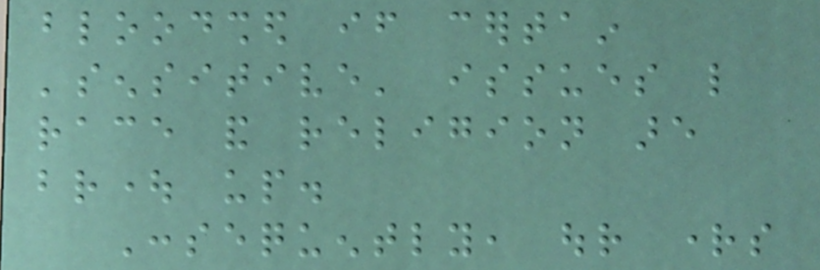bloodshed if certain
'sensitive' issues like
race and religion are
brought up.
Consequently, our rights
